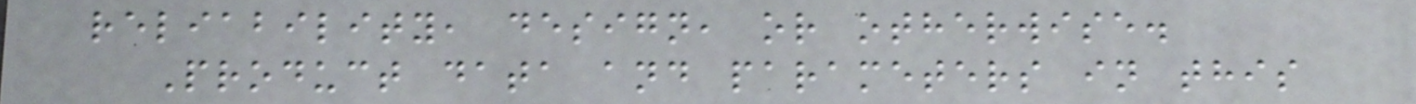reliability, design, or otherwise.
Product data and parameters in this
